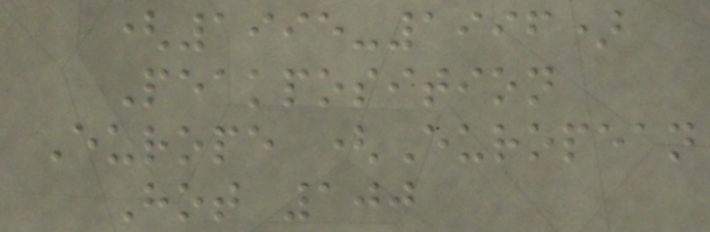(1995-1996)
Peakposition
Europe (European
Hot 100
